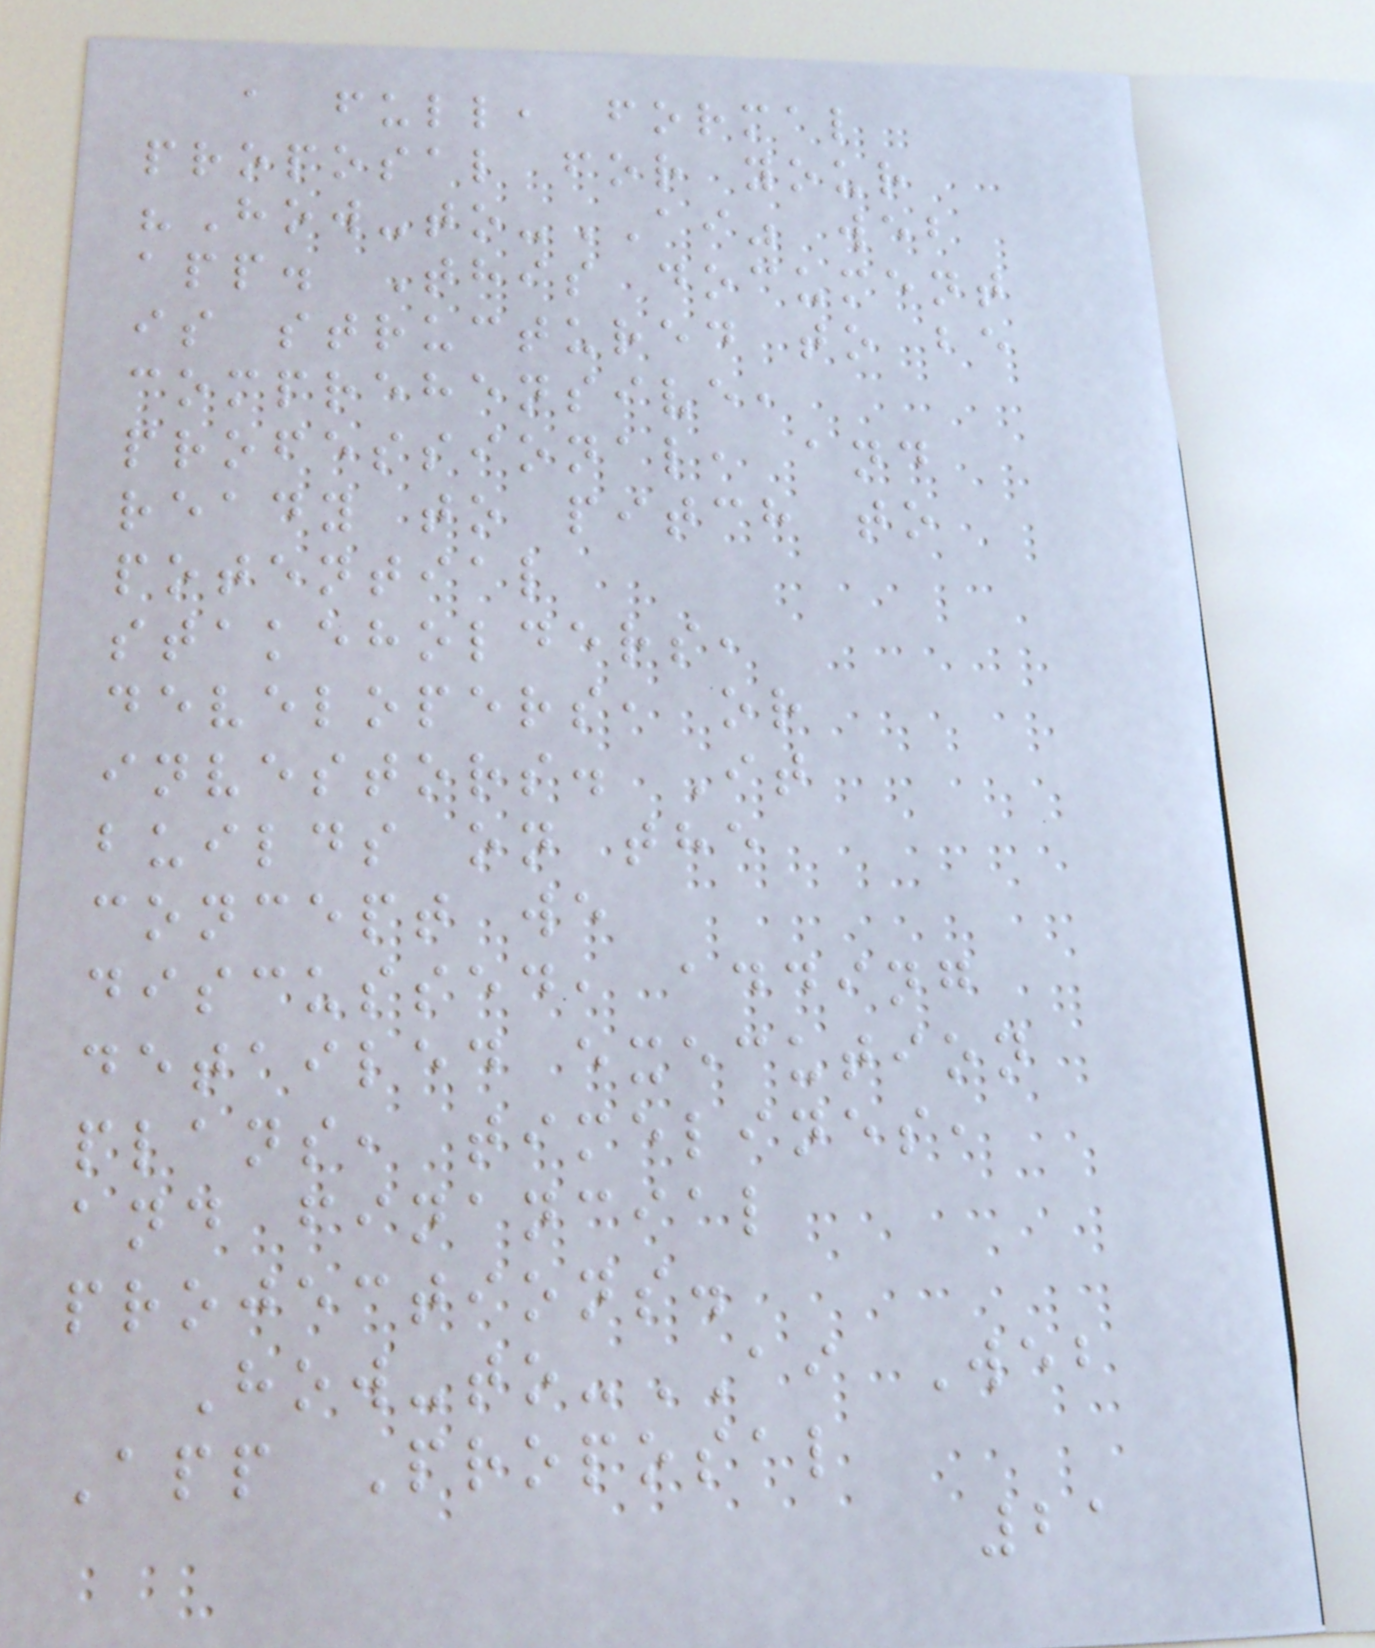a full, formal
proposal for your
"How-to-AI" web
app. This document
is structured to be
comprehensive,
professional, and
ready to pitch to
potential
stakeholders,
developers, or
investors. It
builds on the
concept we
discussed, adding
detailed execution
plans, timelines,
and financial
projections.
How-to-AI Web
App Proposal
21
